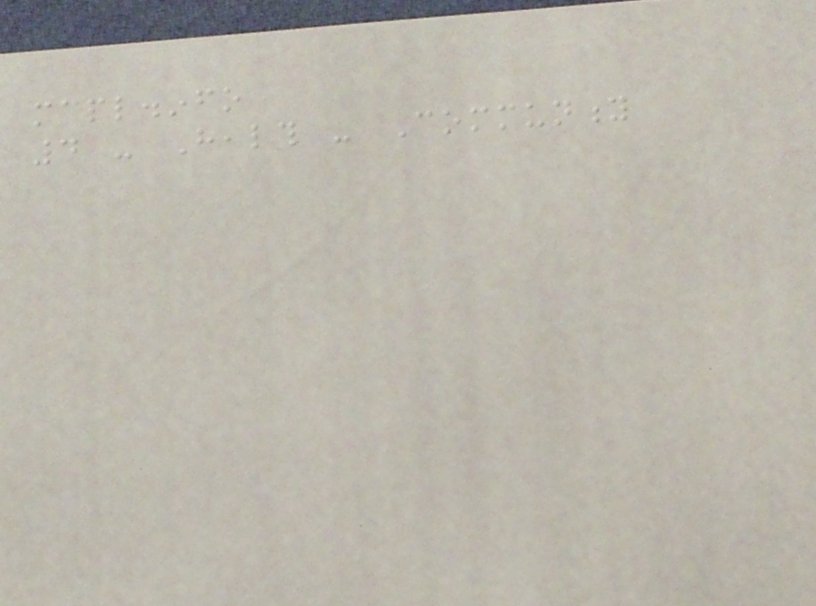mcpl.info
4 - Health - Community
